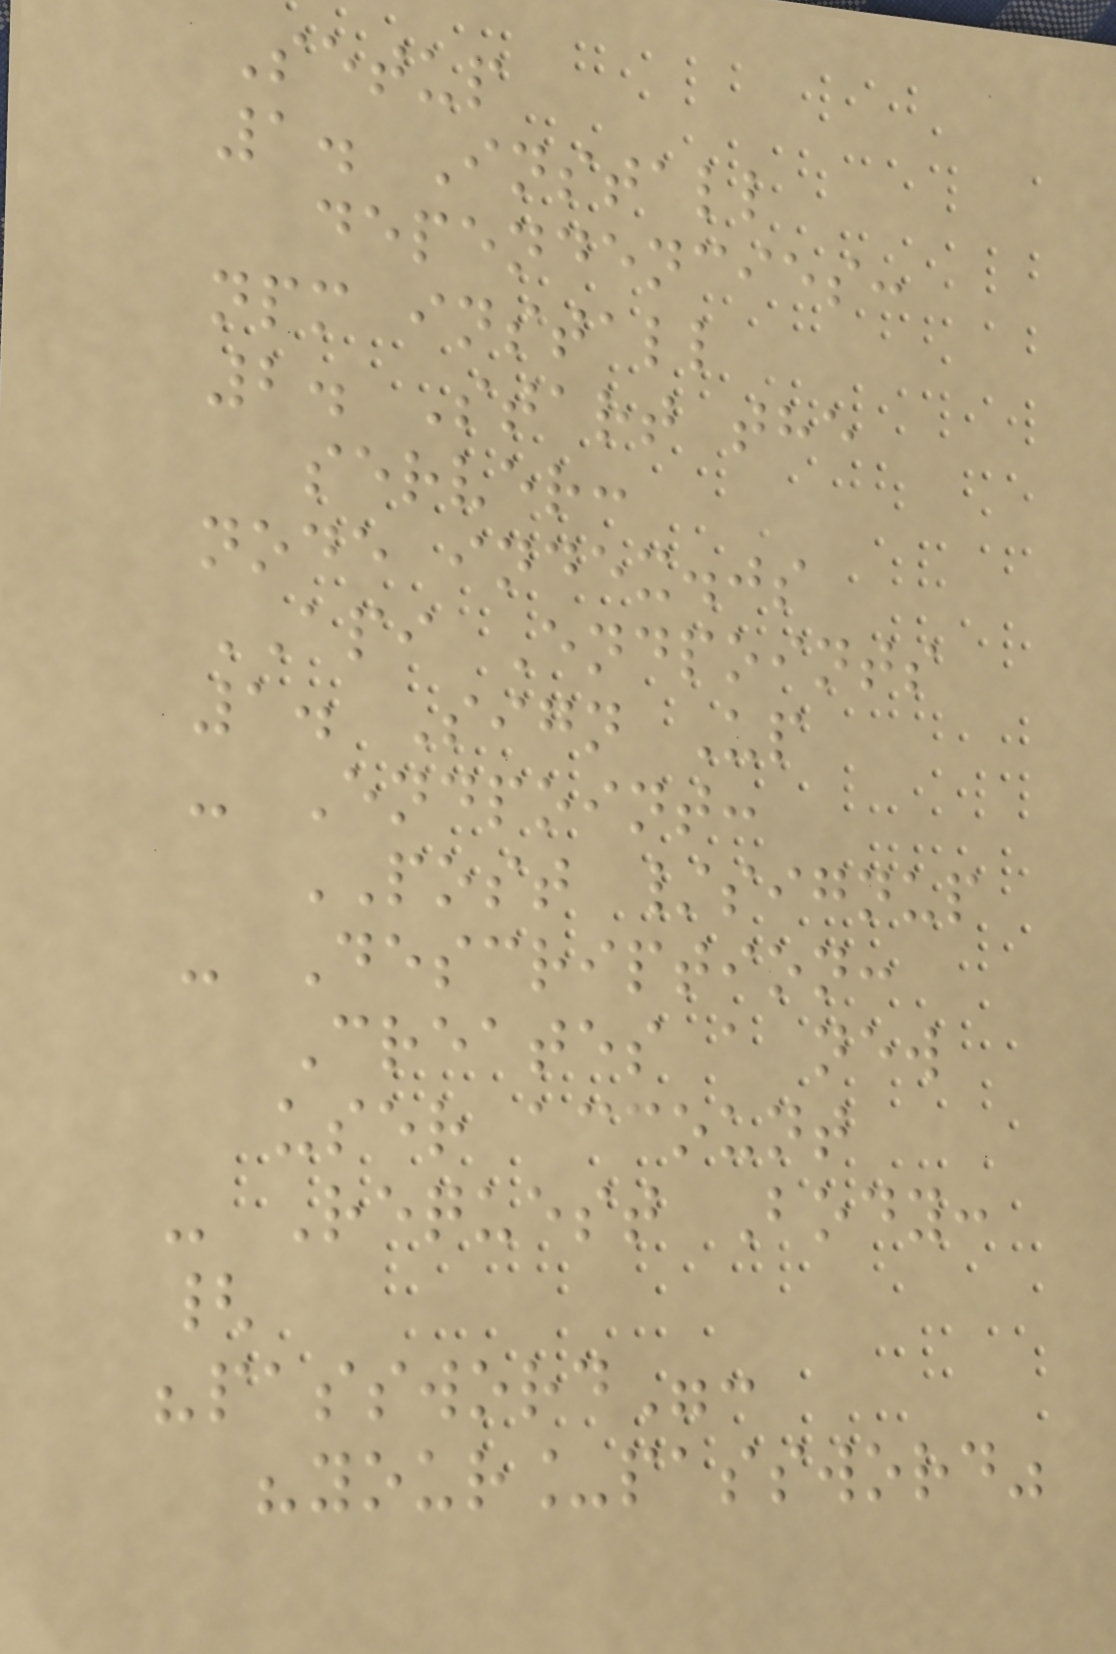Setup
1. Install
dependencies:
npm install
2. Start the
server:
node index.js
API Endpoints
1. Sign Up
- Endpoint:
POST /signup
- Description:
Creates a new
user account
- Request Body:
{
"password":
"your_password"
